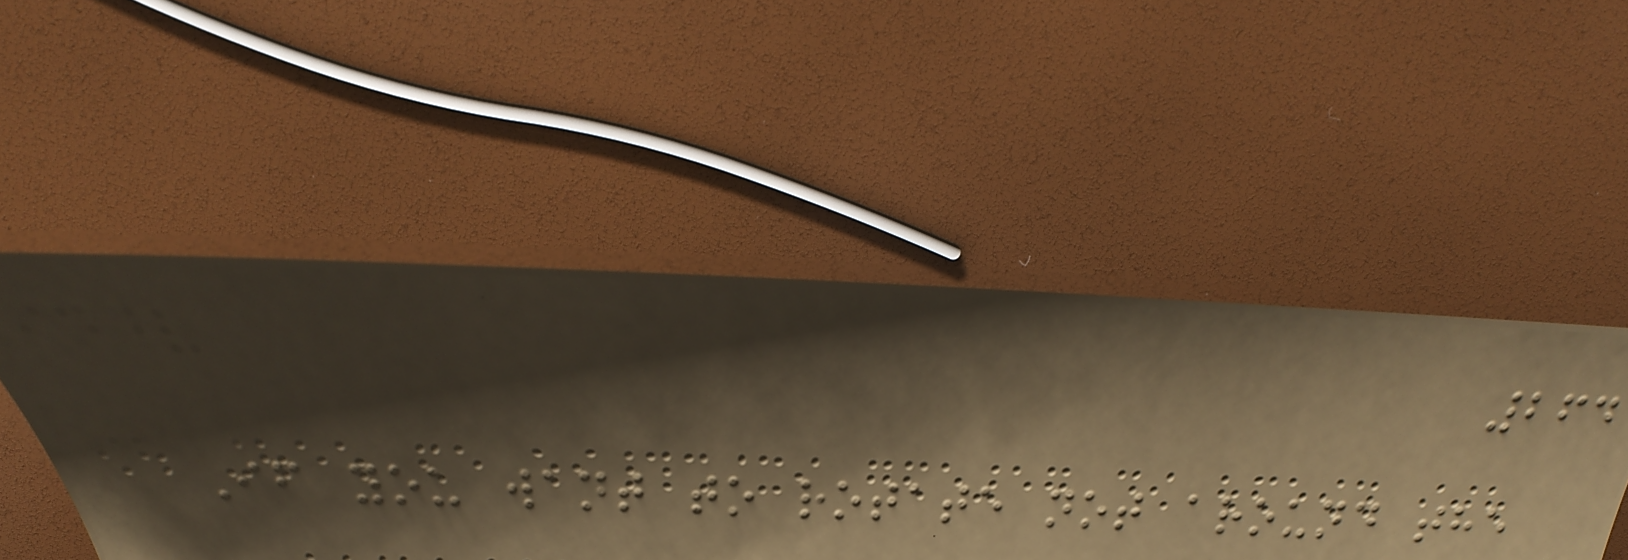264
If you want to rotate not around the
